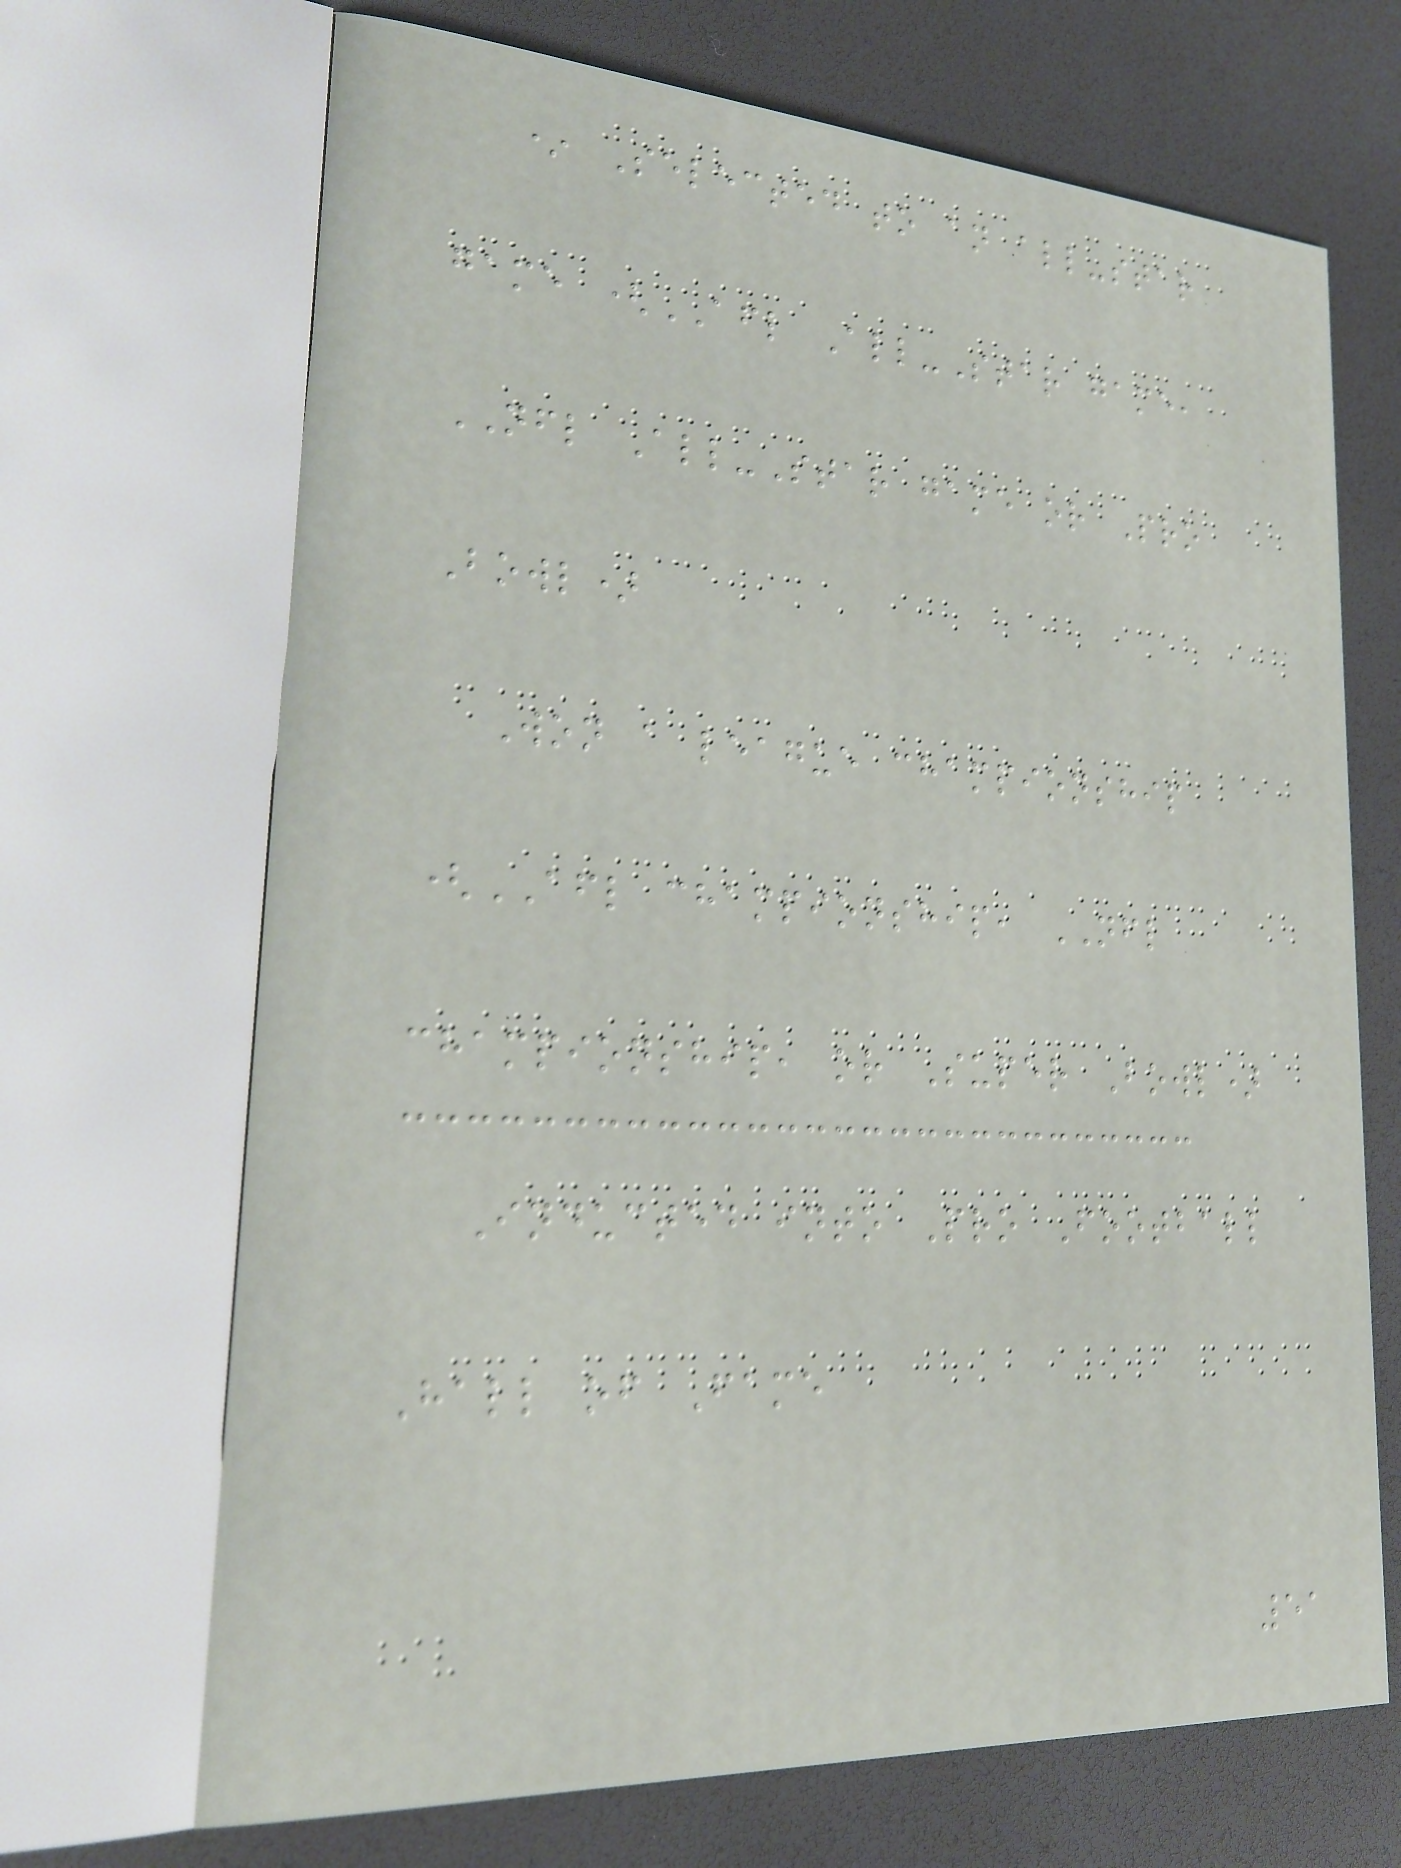* Selected to an all-star
game (AFL All-Star game,
NFL All-Star game or Pro
Bowl)
Won a league championship
(AFL championship, NFL
championship, or Super Bowl)
Inducted into Pro Football
Hall of Fame
51
